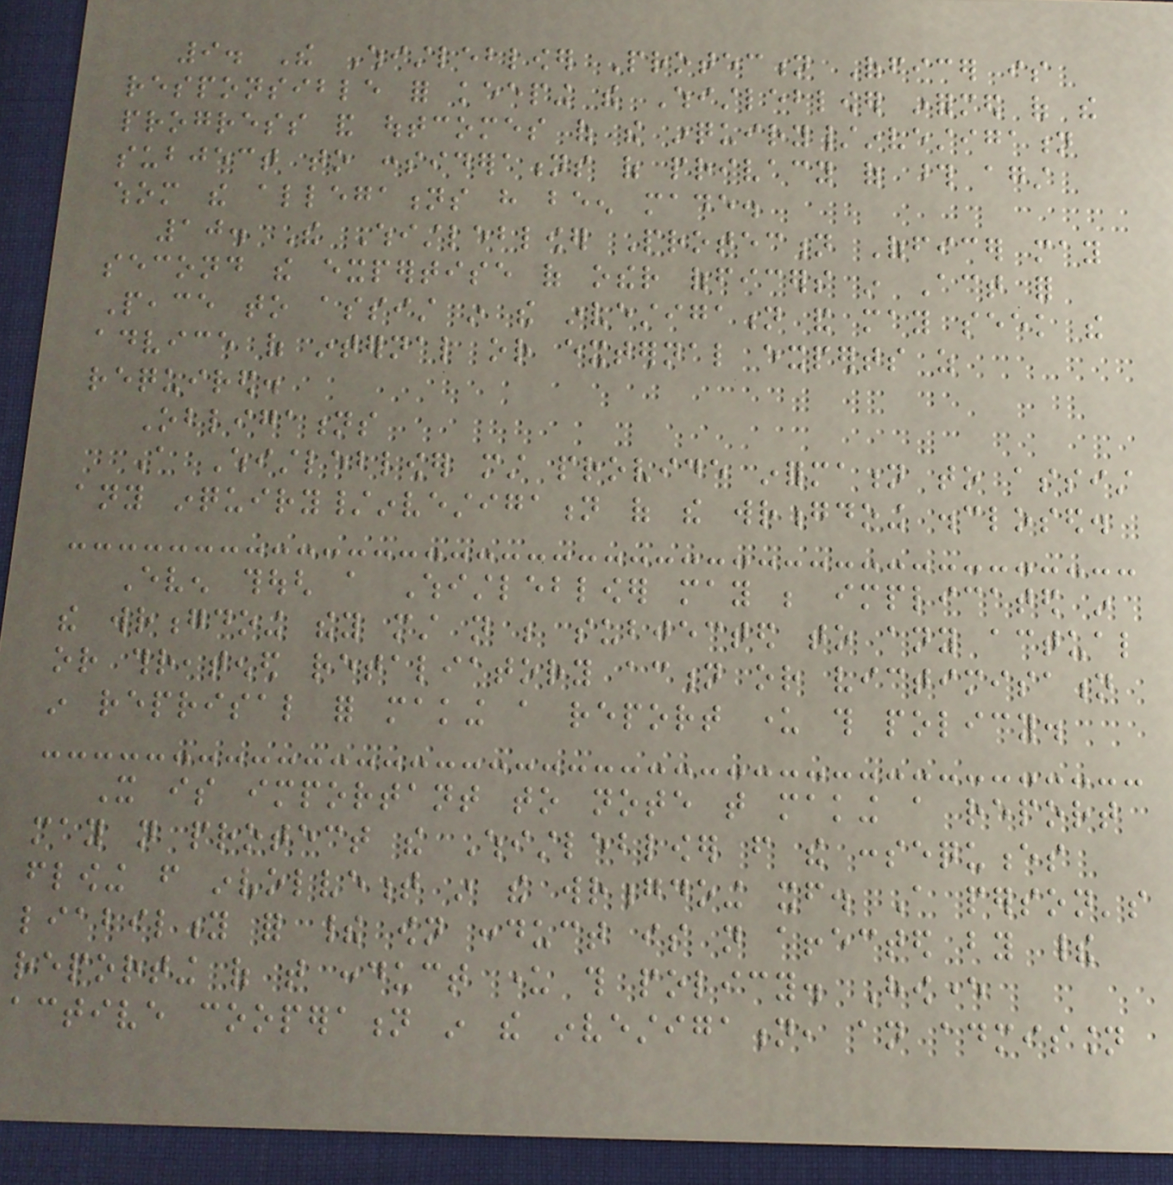9. The Whistleblower Protection Officer is
responsible for keeping the Whistleblower informed of the
progress and outcomes of the inquiry/investigation
subject to considerations of privacy of those against
whom the allegations have been made.
10. The Whistleblower Protection Officer may
second the expertise of other officers in Act for
Peace to assist in the investigation and may seek the
advice of internal or external experts as
required.
Obligations
A Whistleblower must provide information to assist
any inquiry/investigation of the wrongdoing disclosed.
Even though a Whistleblower may be implicated in
the wrongdoing they must not be subjected to any actual
or threatened retaliatory action or victimisation
in reprisal for making a report under this policy.
It is important to note that making a report
may not protect the Whistleblower from the consequences
flowing from involvement in the wrongdoing itself. A person's
liability for their own conduct is not affected by their
reporting of that conduct under this policy. However
active cooperation in the investigation, an admission
